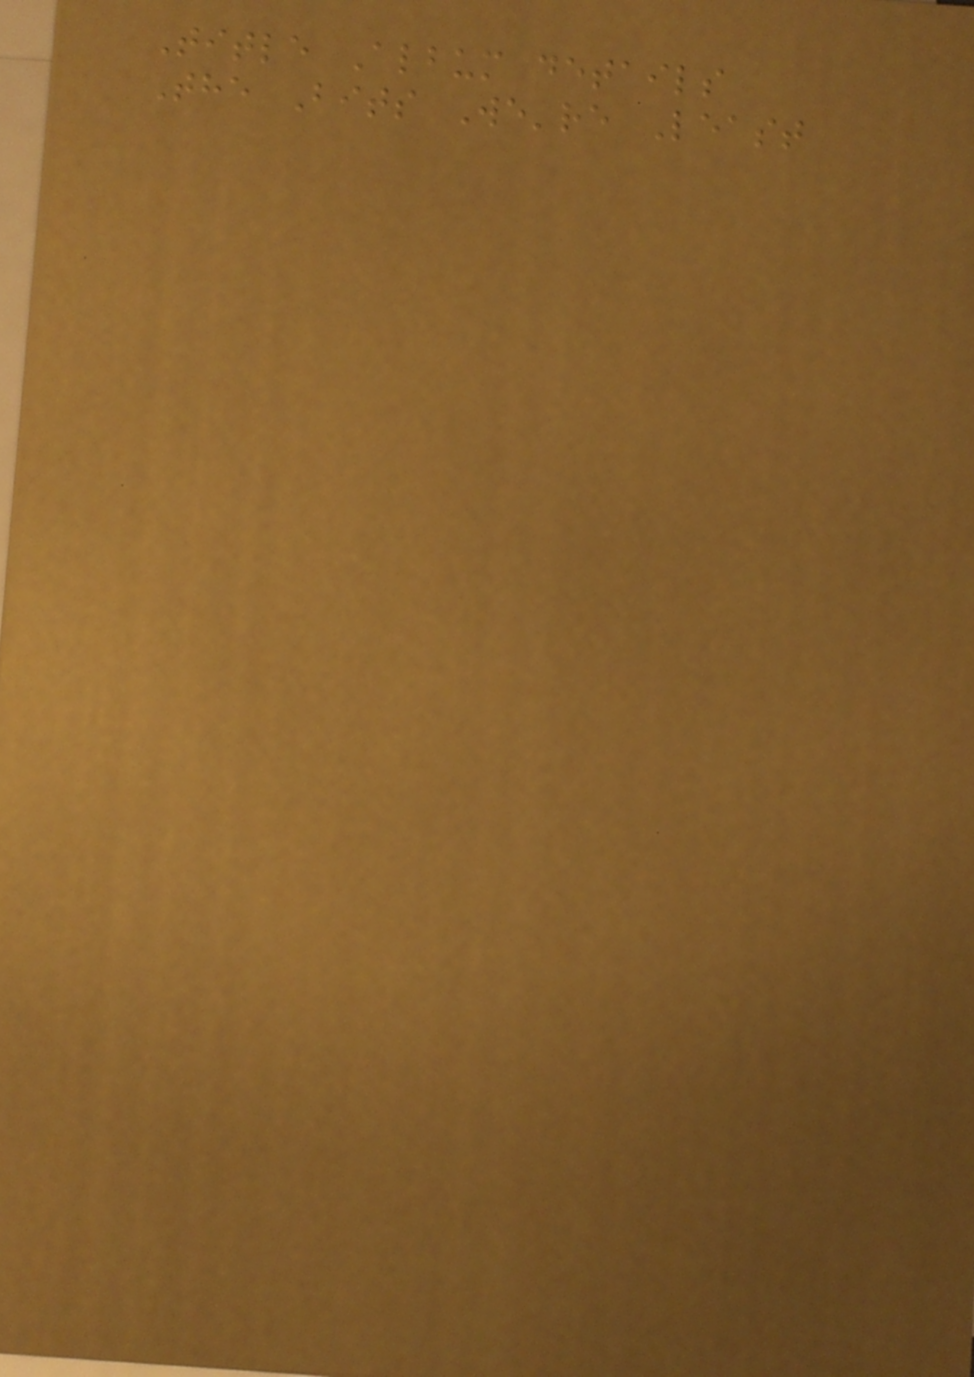Title Album details
The Bits We're Least
